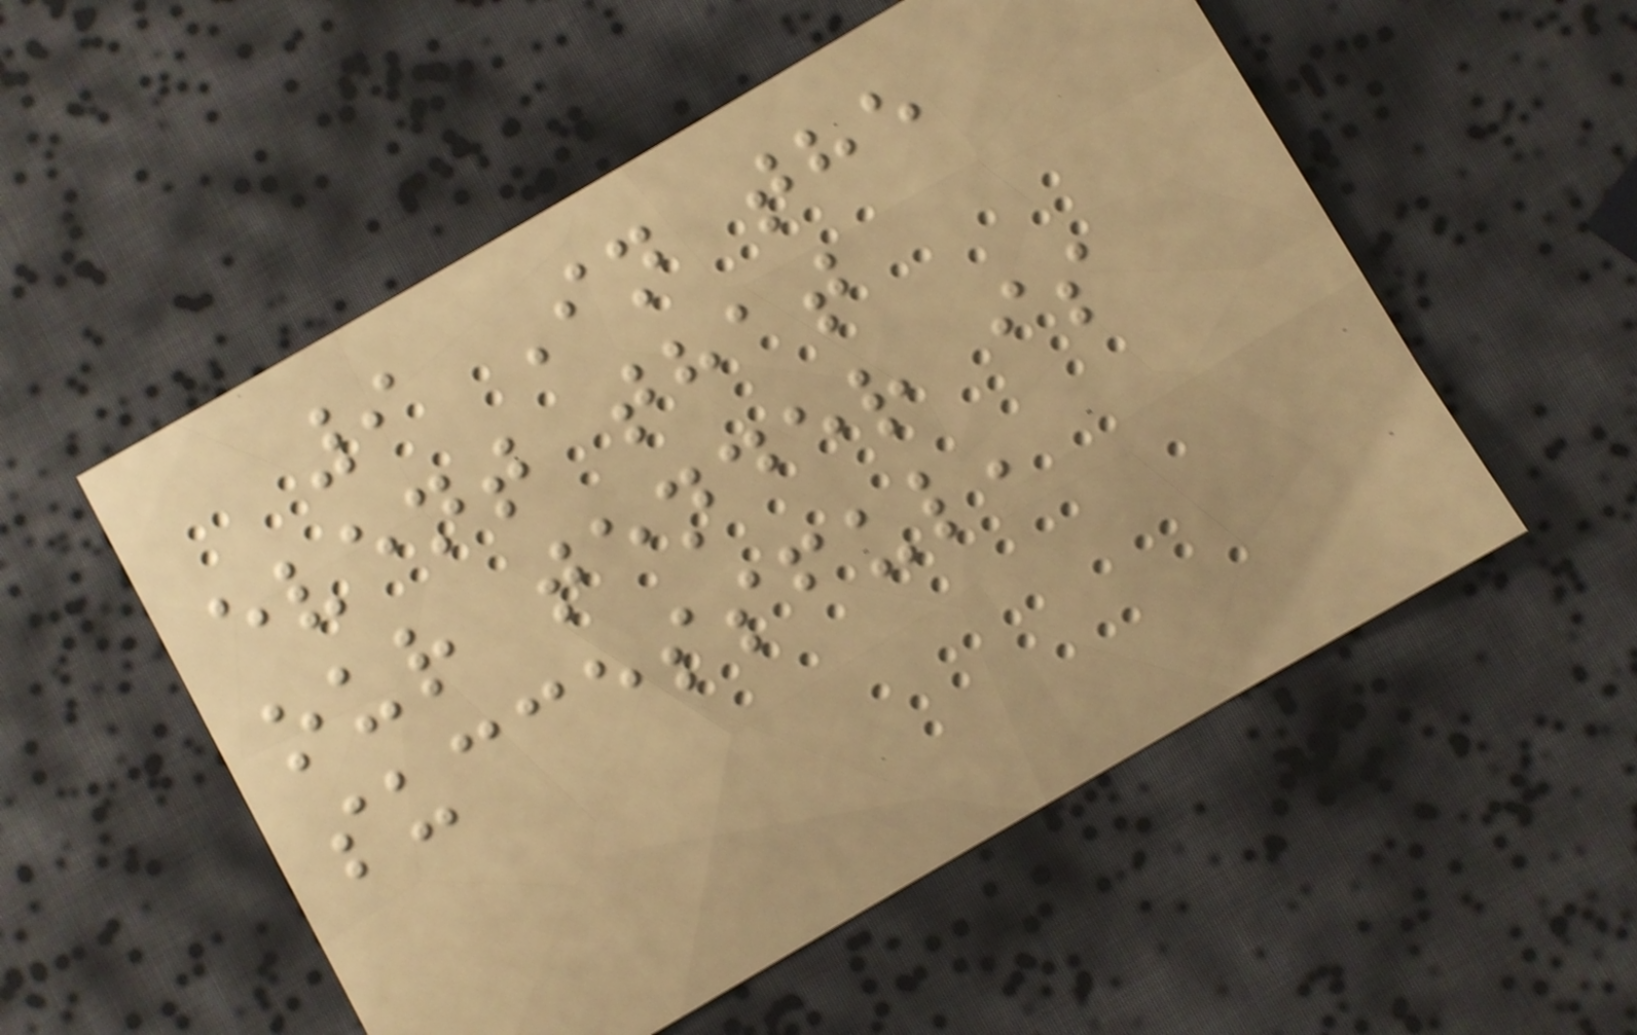9 In the
event that
our tender is
successful,
